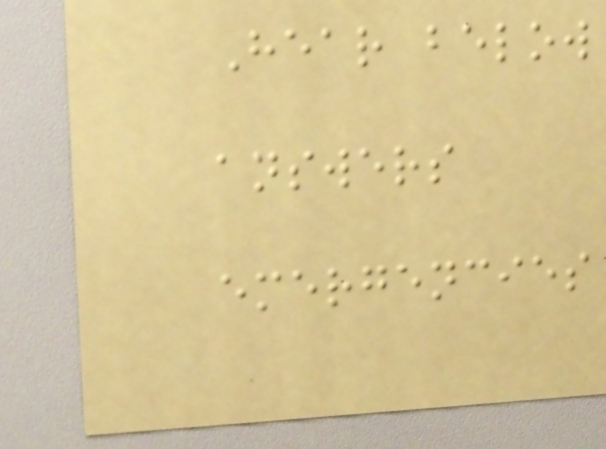Hear below
answers
emergencies
